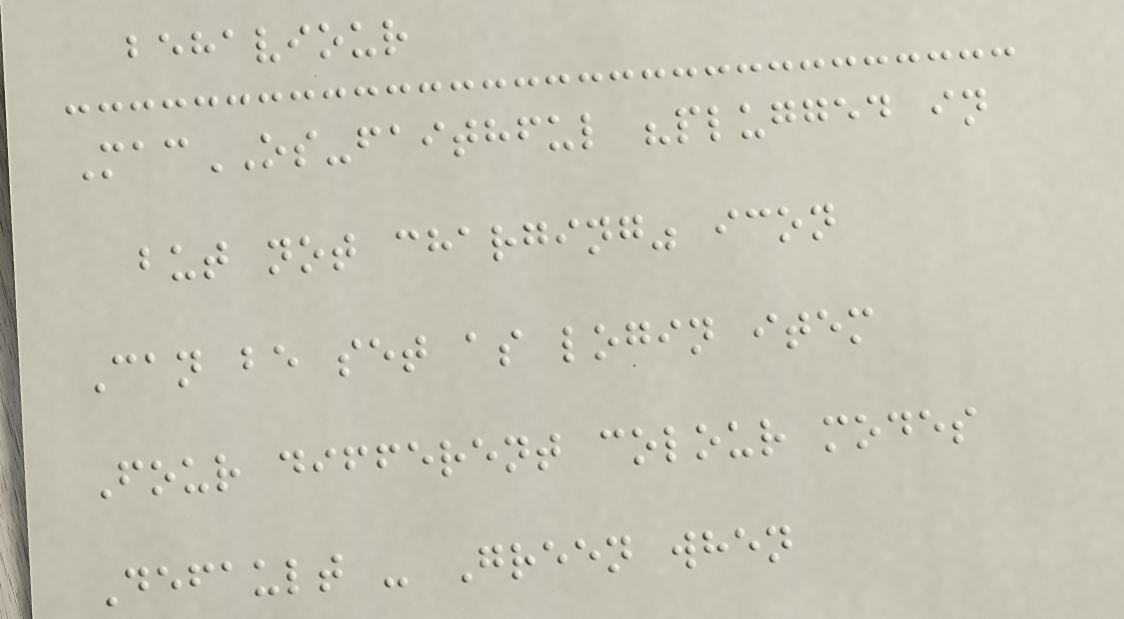behaviour
MacOS-faithful "plugged in
but not charging" icon
Can be set as login item
Four different colour modes
Default - Green when
